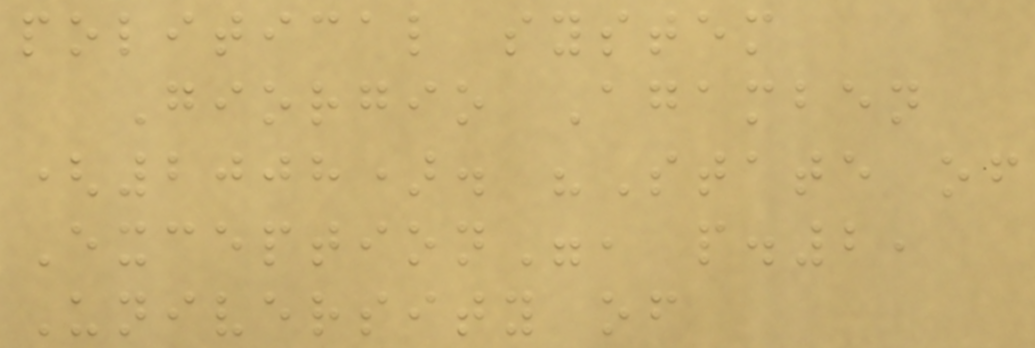political system
Giorgio Agamben
(2008). "State of
Exception", p.2,
University of
